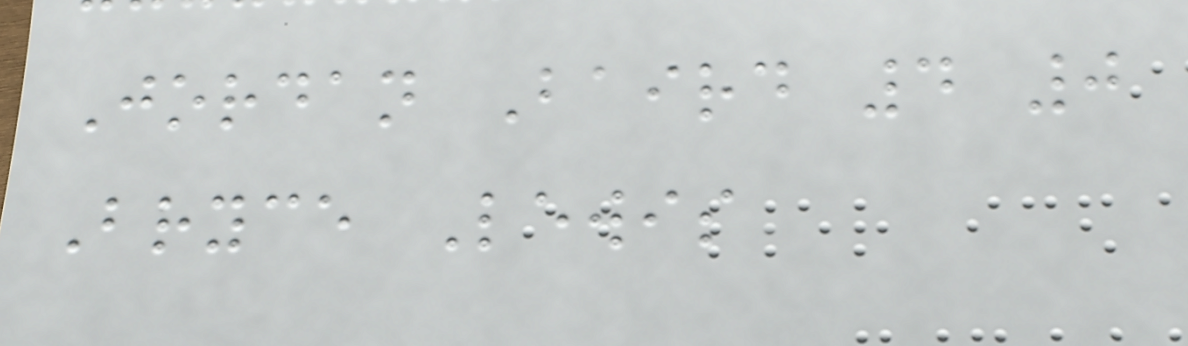Jordan Baird 4 0
Bryce Lewis
